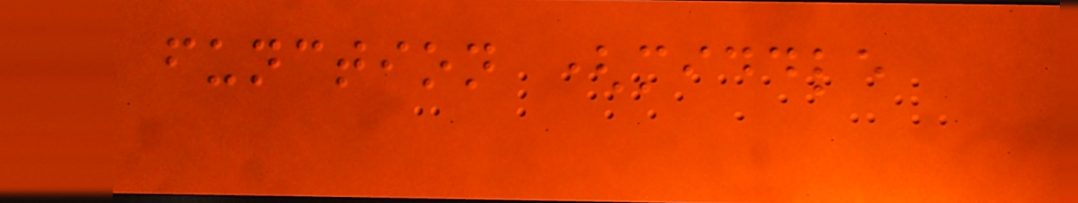function (middle
